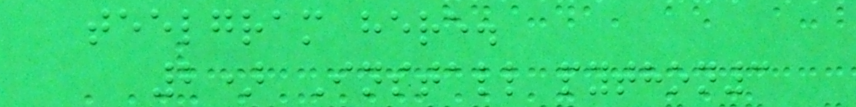teelgram here.
2) Install python3
